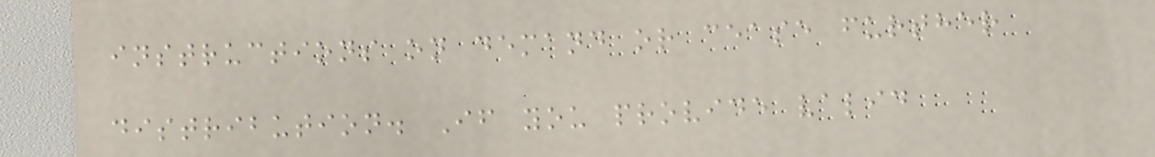instructions on demand or cease further
distribution. If you provide valid
